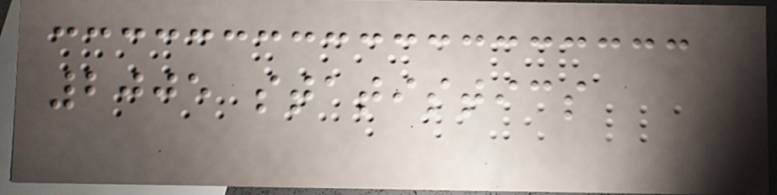2005 statistics
